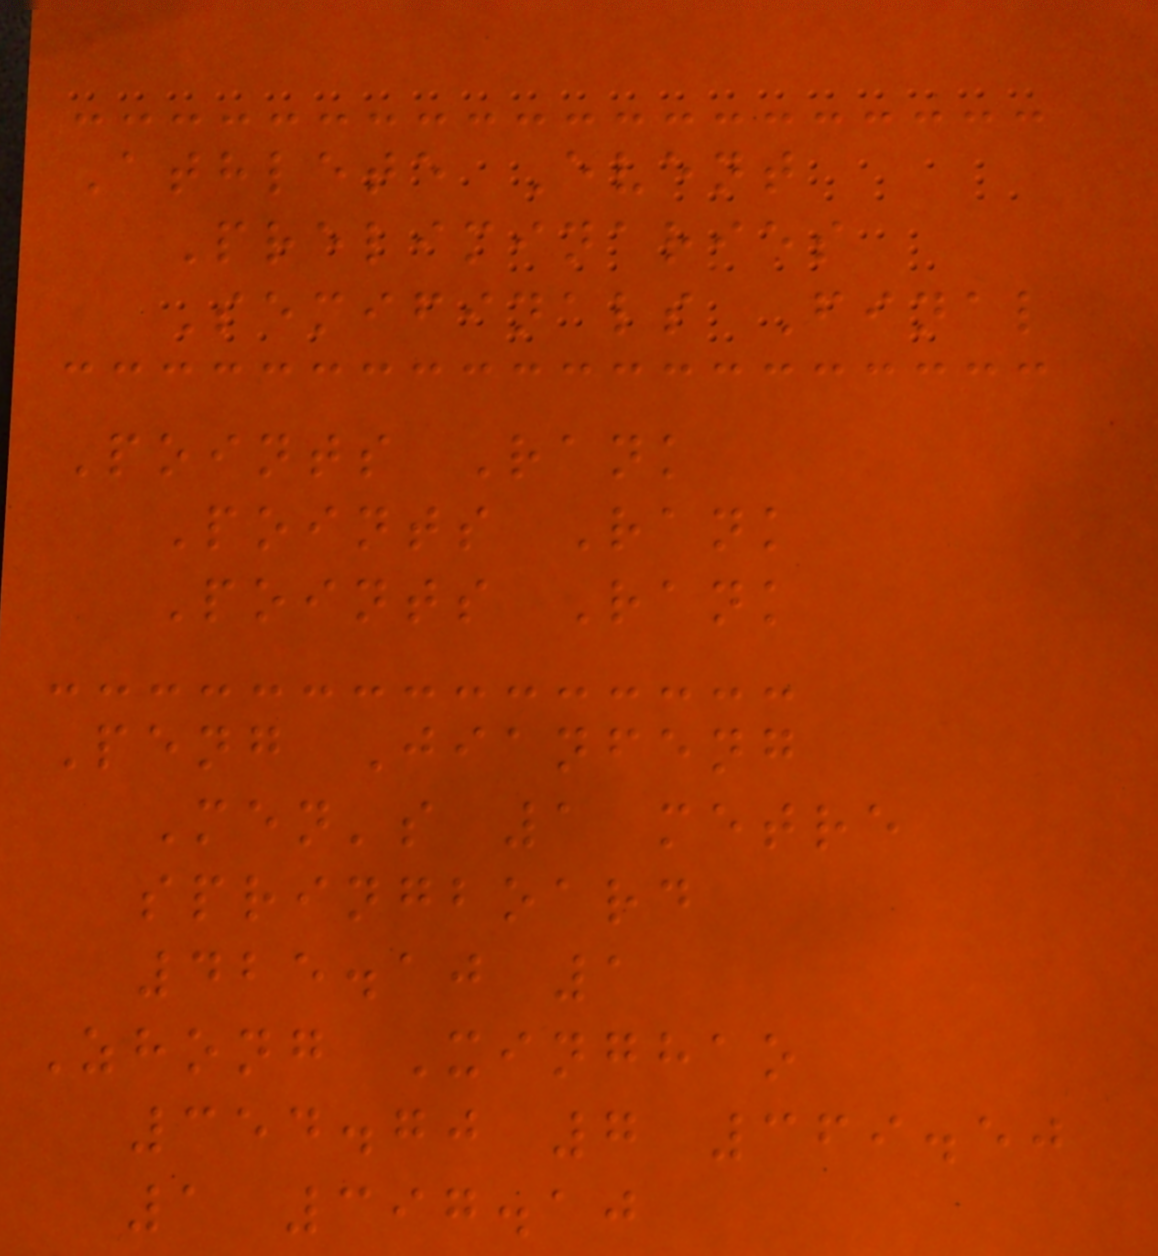Athlete Event
Preliminaries
Semifinals Final
Points Rank
Points Rank
Points Rank
Peng Jianfeng
Men's 1 metre
springboard
425.10 1
Zhong Xinghao
354.70 7 369.50
1 397.10
